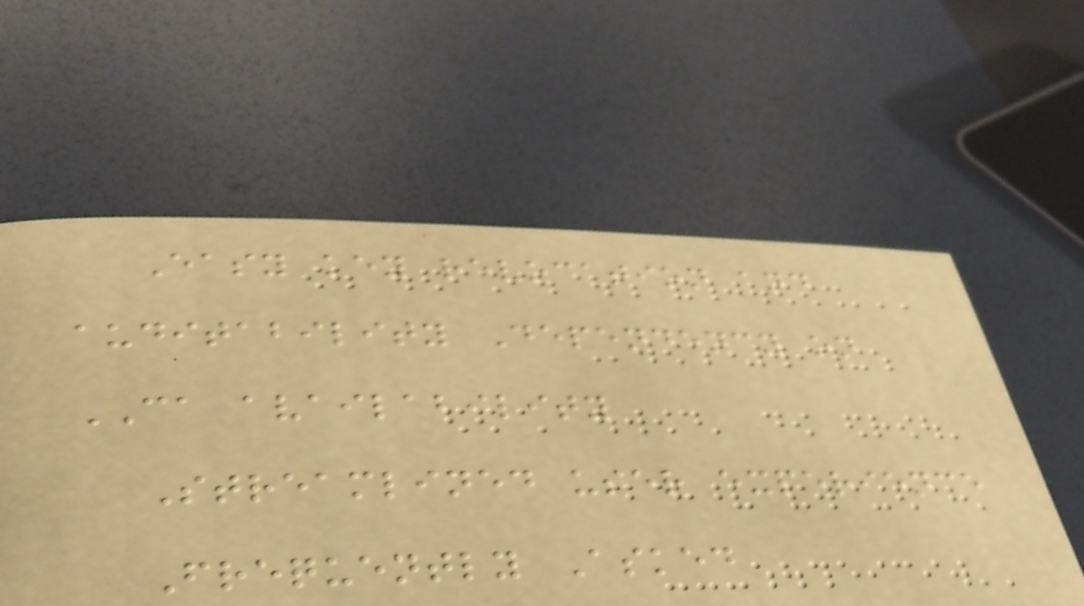Easy key revocation and
auditability Dependency on
CA availability
Streamlined user experience
Frequently Asked
